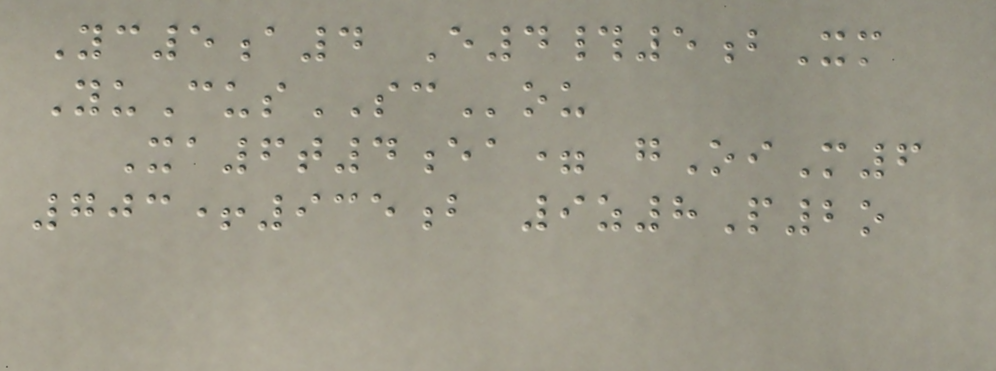Yc5a4 E4#5bXm
YuCusSCou
Xa6t4ea= gOiM6
703+935b 9z8P2o
